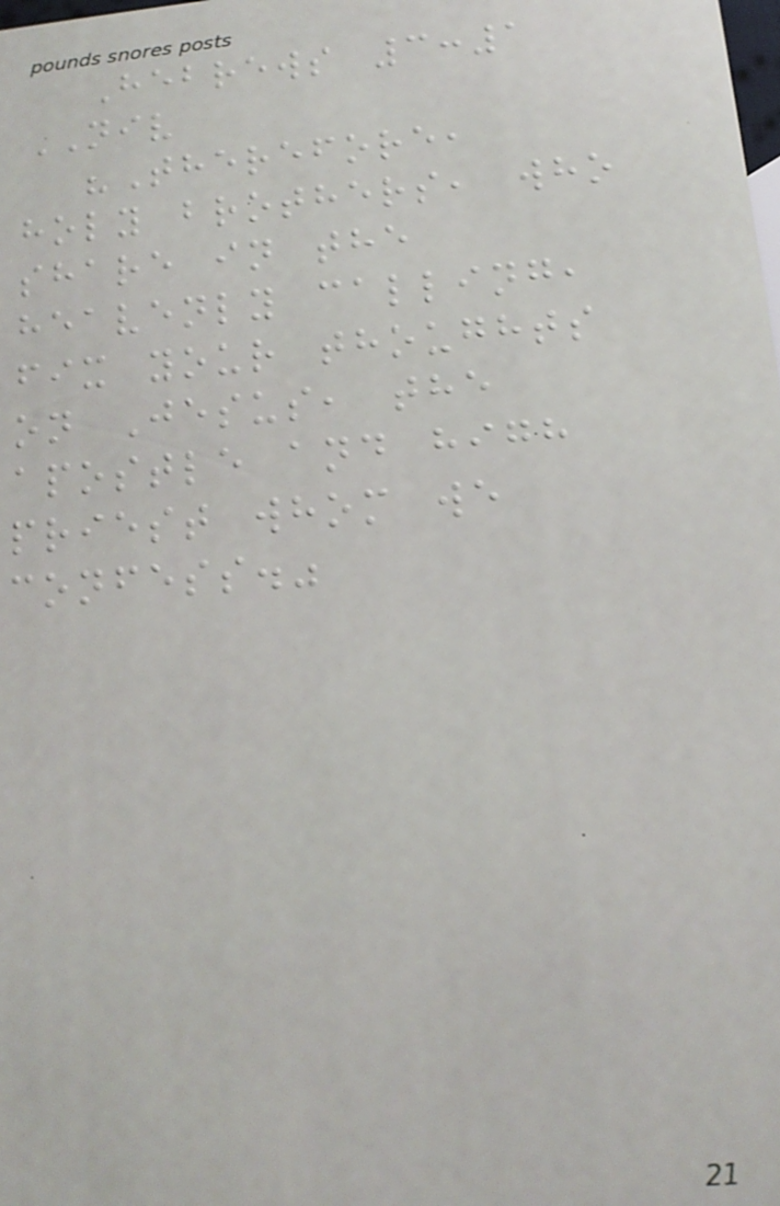Hebrews 3:1
NIV
"Therefore,
holy brothers, who
share in the
heavenly calling,
fix your thoughts
on Jesus, the
apostle and high
priest whom we
confess."
